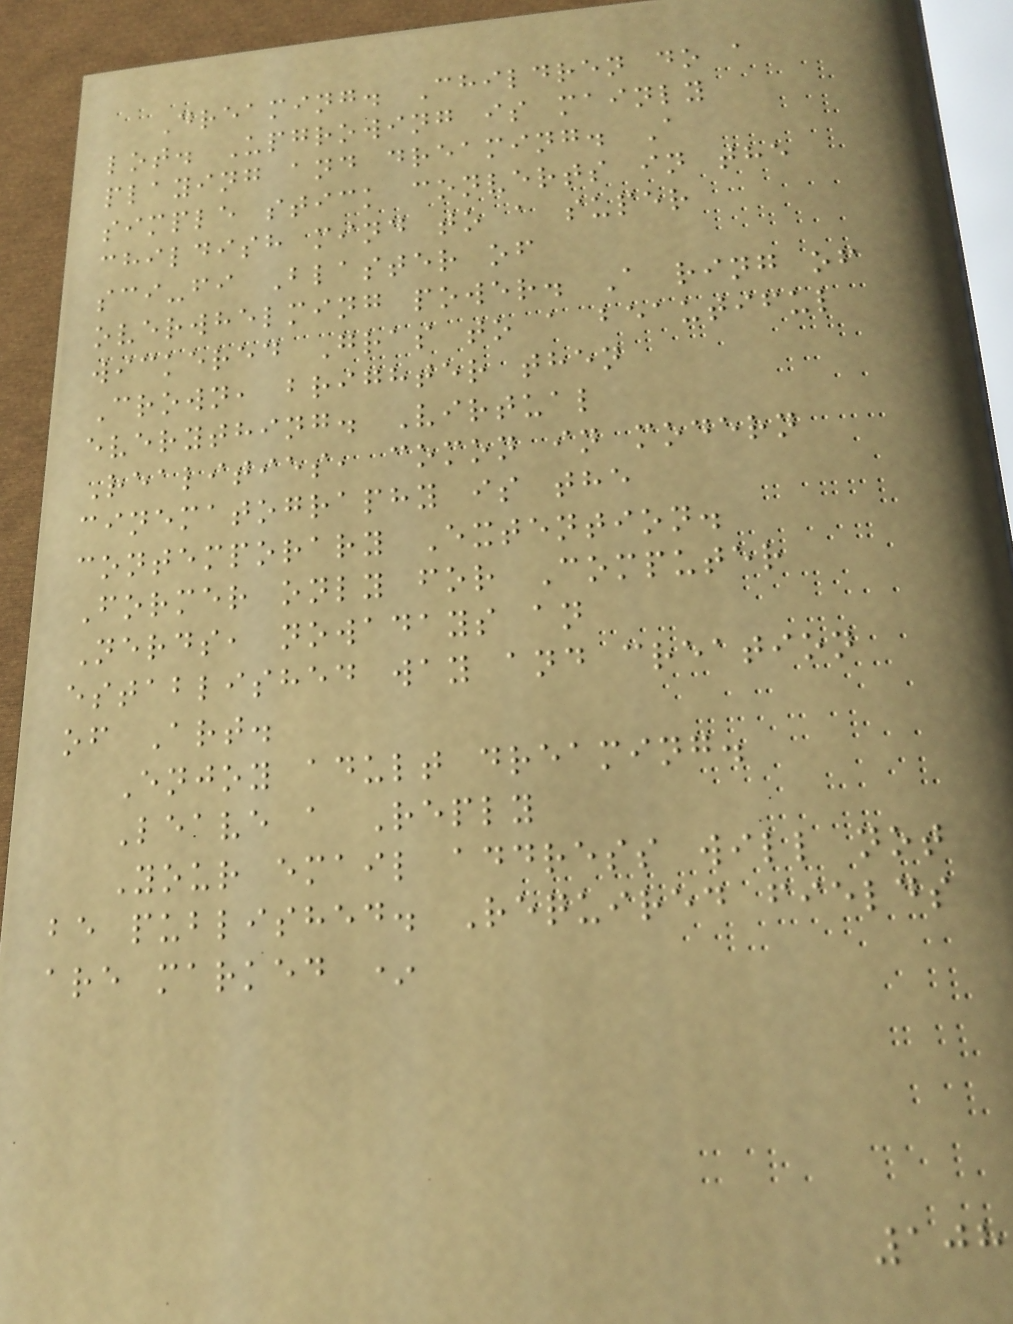Dreaming. Children do a
lot. Upgrowing is mainly
playing and dreaming. A
simple stick converts in the
childish mind to a super
sci-fi Blaster of
overwhelming power. A ring of
wickered Gras to a beautiful
Crown, brighter then
everything. Virtual
Realities, comon in modern
cinematography is the
contemporary Extention.
Former only for Computer
Nerds, nowadays an
established way and creation
of Art.
Enjoy adult dreaming.
Leave a Reply
Your email address will not
be published. Required fields
are marked *
108
